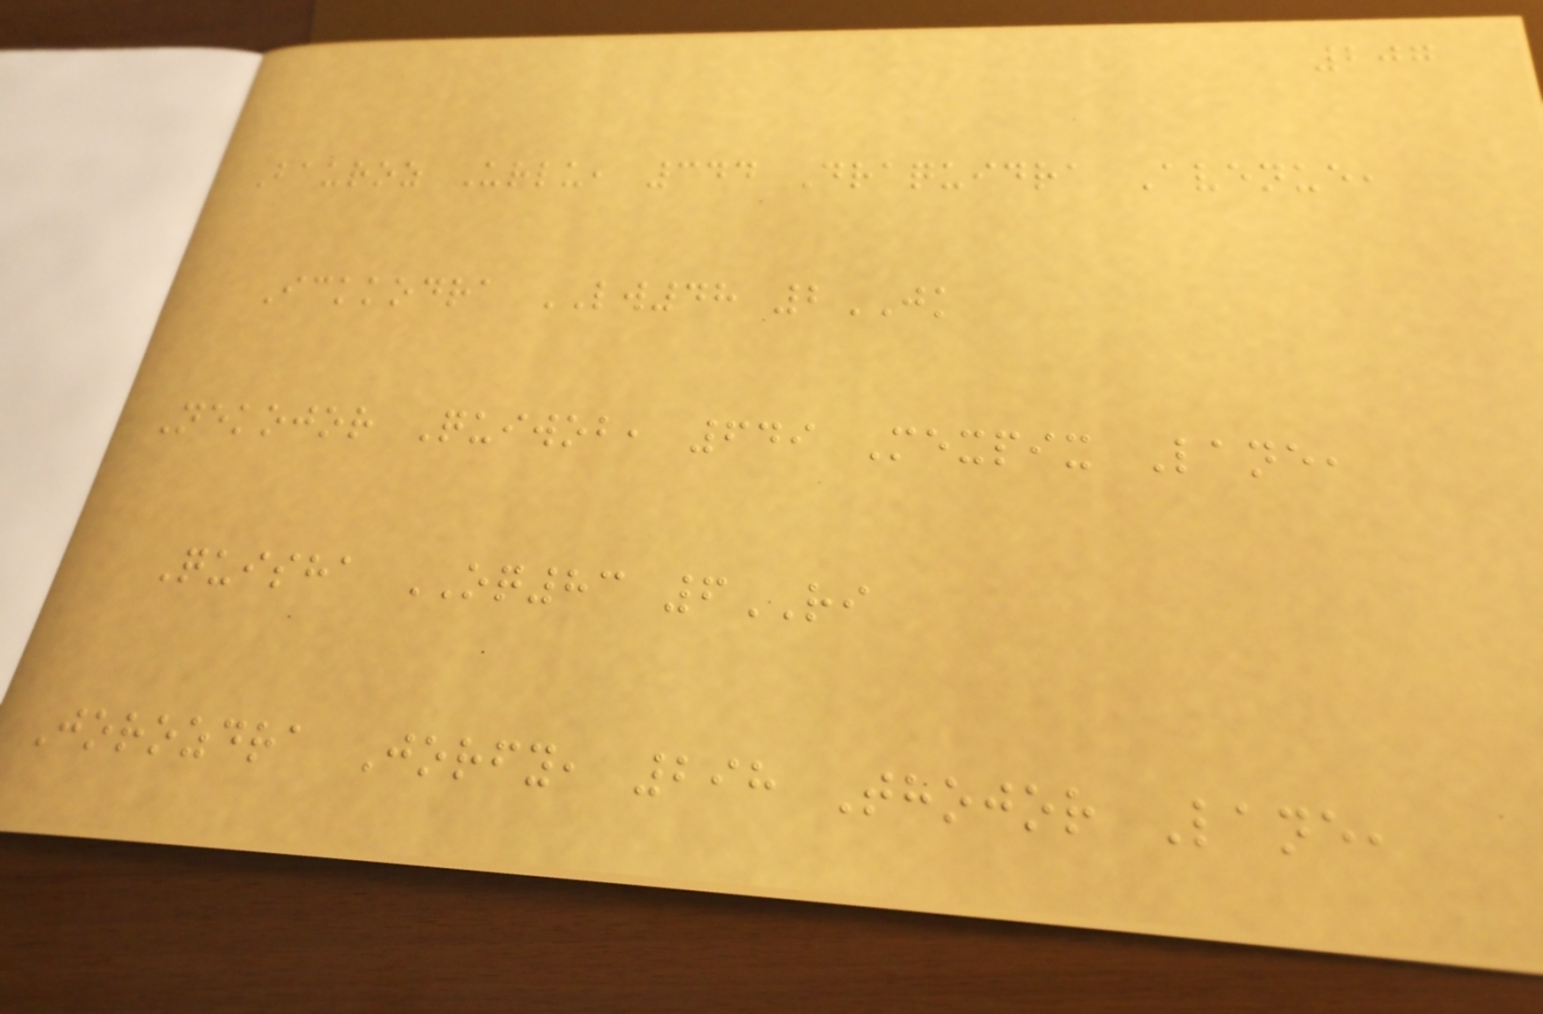207
Bauroz Urlu, 344 Draquidra Avenue,
Ickkodra LW48 2JK
Nekojor Quiwob, 649 Mexpix Lane,
Quisha OQ83 6RI
Jorozdra Jorfy, 298 Thojor Lane,
